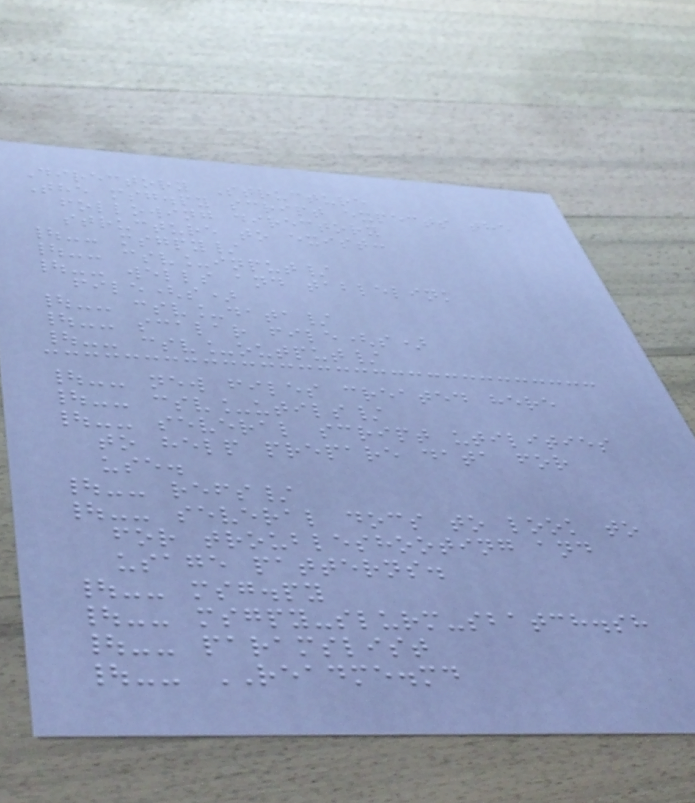Directory Structure
The msg.py script expects the
following directory
structure to exist:
|-- msgpy/
|-- csv_input/
|-- wells and tablelink
file(s)
|-- csv_data/
|-- scalar file(s)
|-- csv_output/
|-- new files created here
|-- csv_utils/
|-- several script utilities
to help prepare data for
use.
|-- refs/
|-- several docs to look to
for troubleshooting and
usage patterns.
|-- msg.py
|-- msgpy-slurm-sbatch.sh
|-- paramslist
|-- README.md
